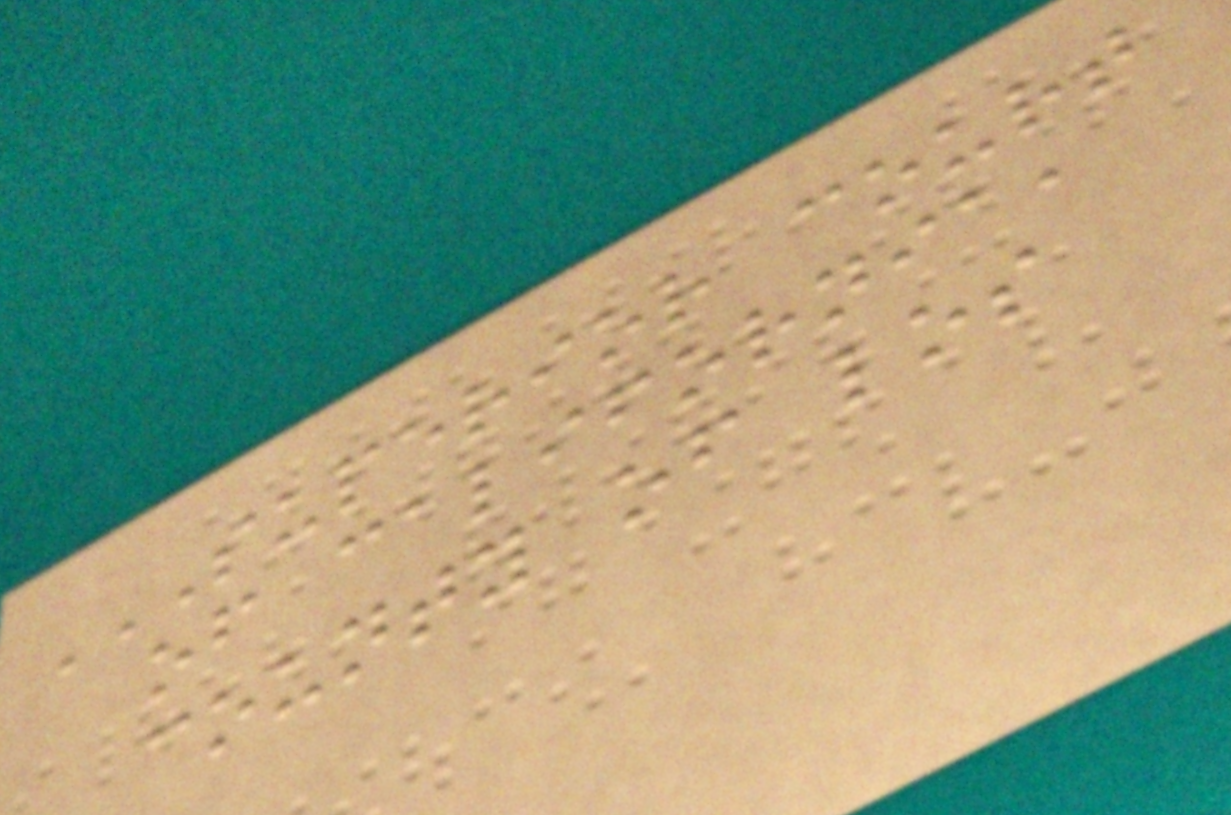SUPERIOR COURT
OF CALIFORNIA,
COUNTY OF LOS
